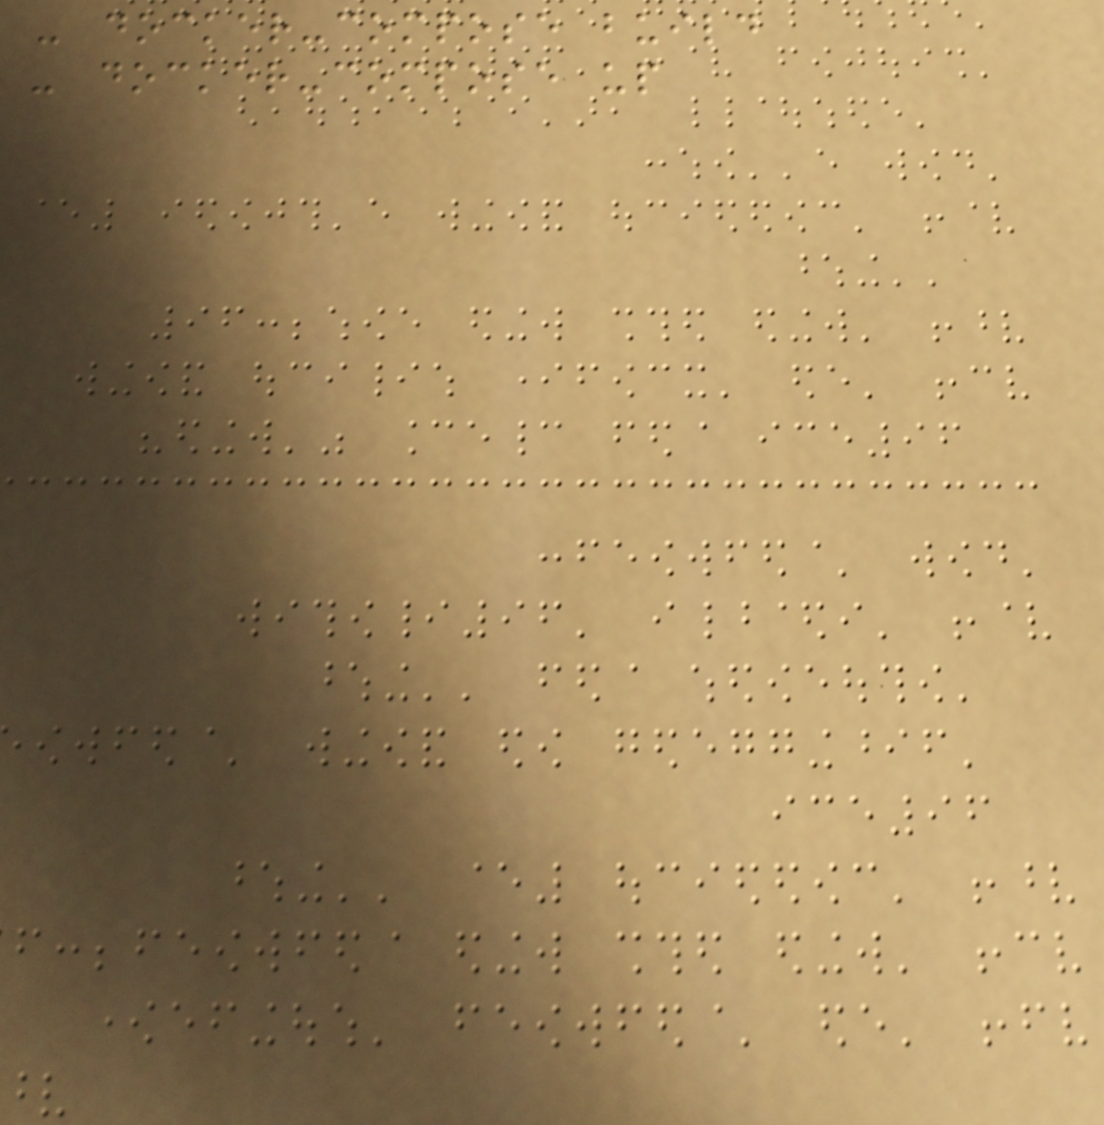- docker-compose build
- docker-compose up
